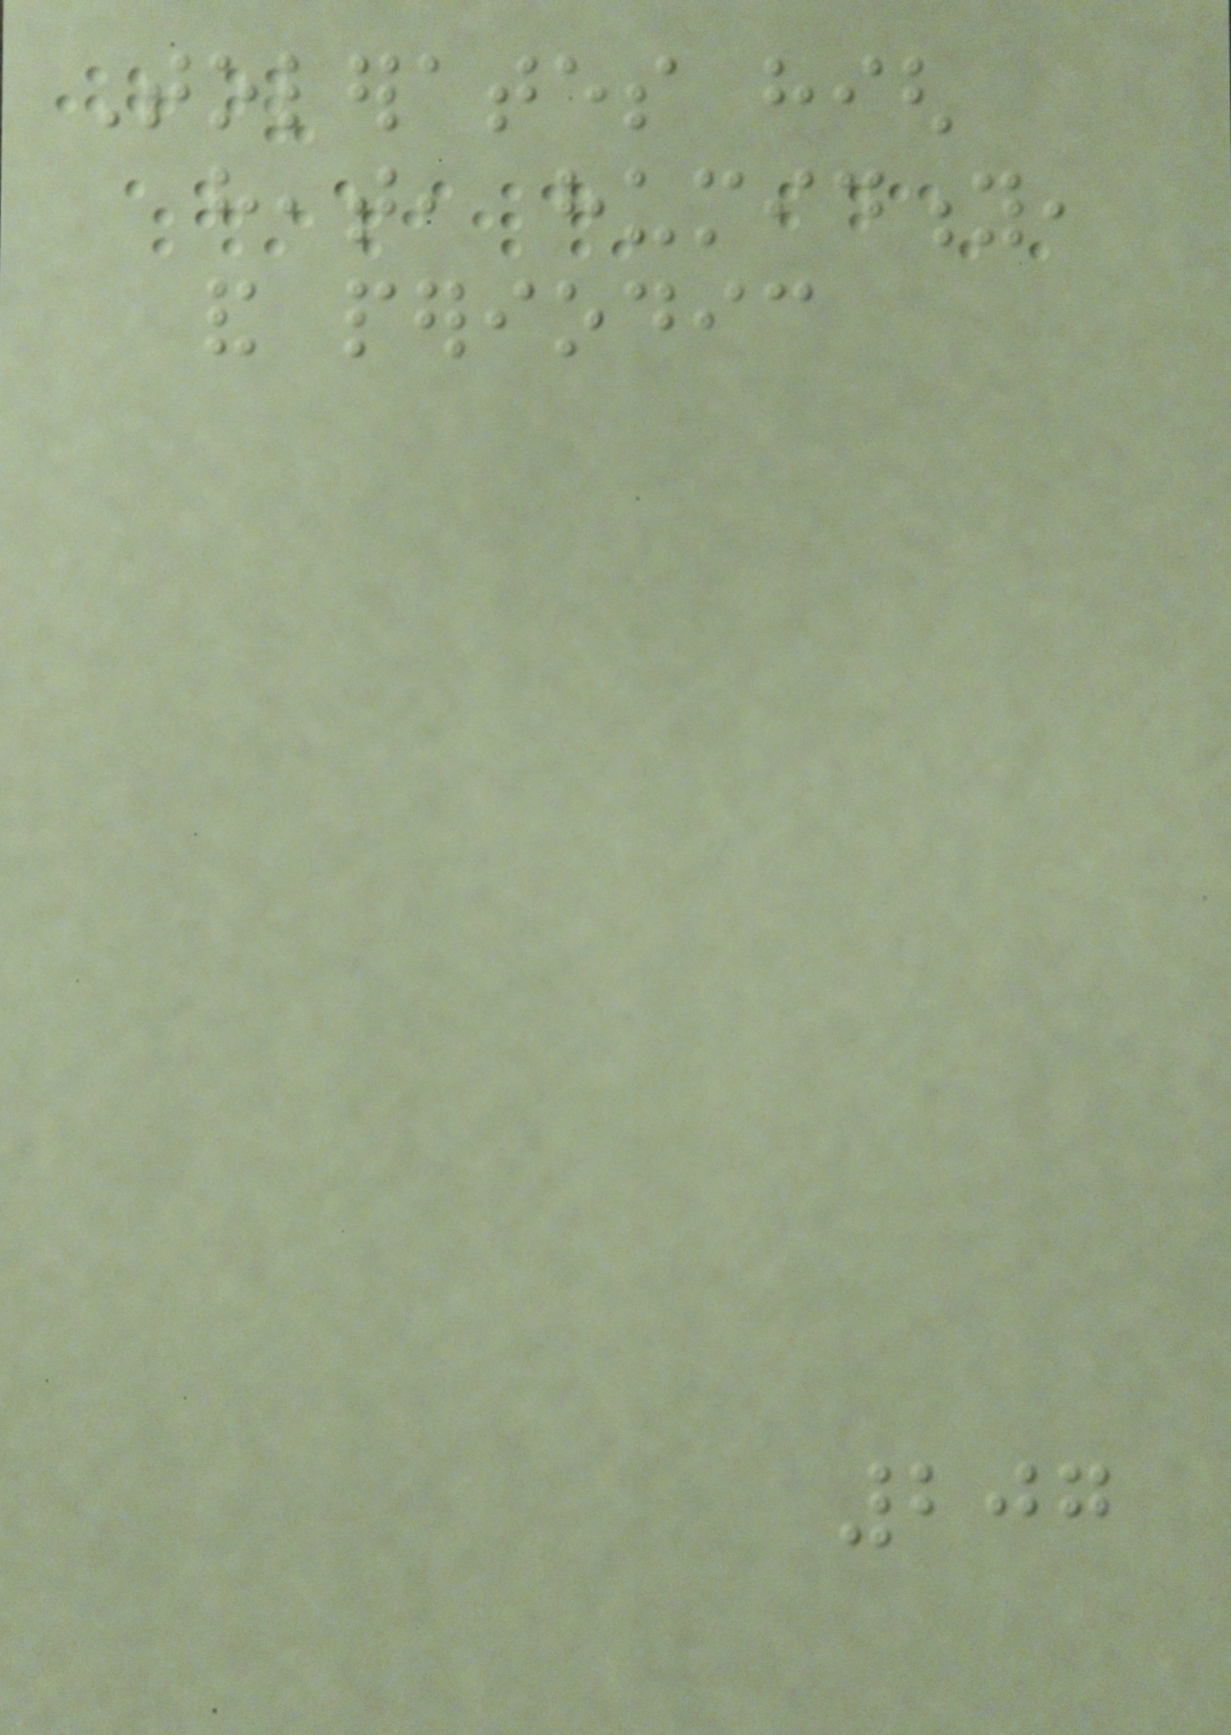Tolerates high
heat, humidity,
and periodic
207
